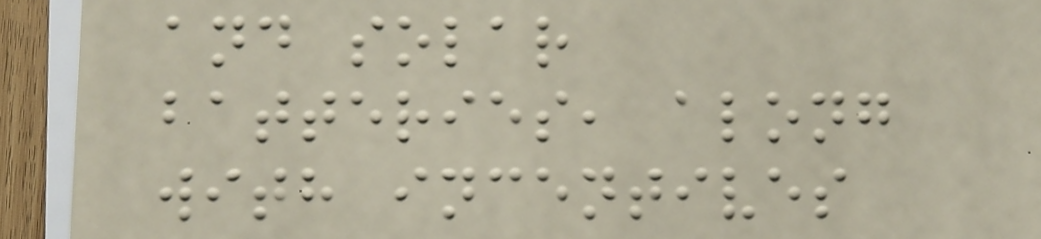and solar
batteries, along
with incentives
